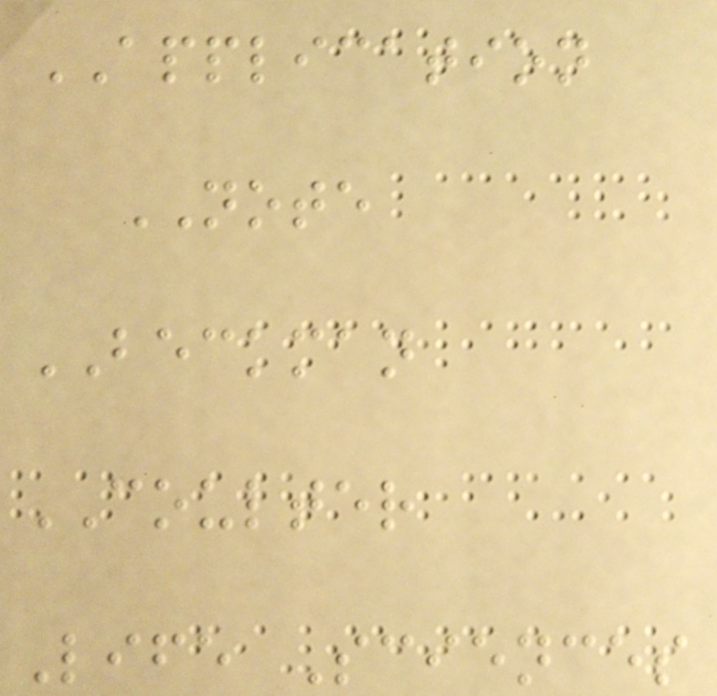APPLICATION
NOTE
BECKMAN
COULTER
Life Sciences
